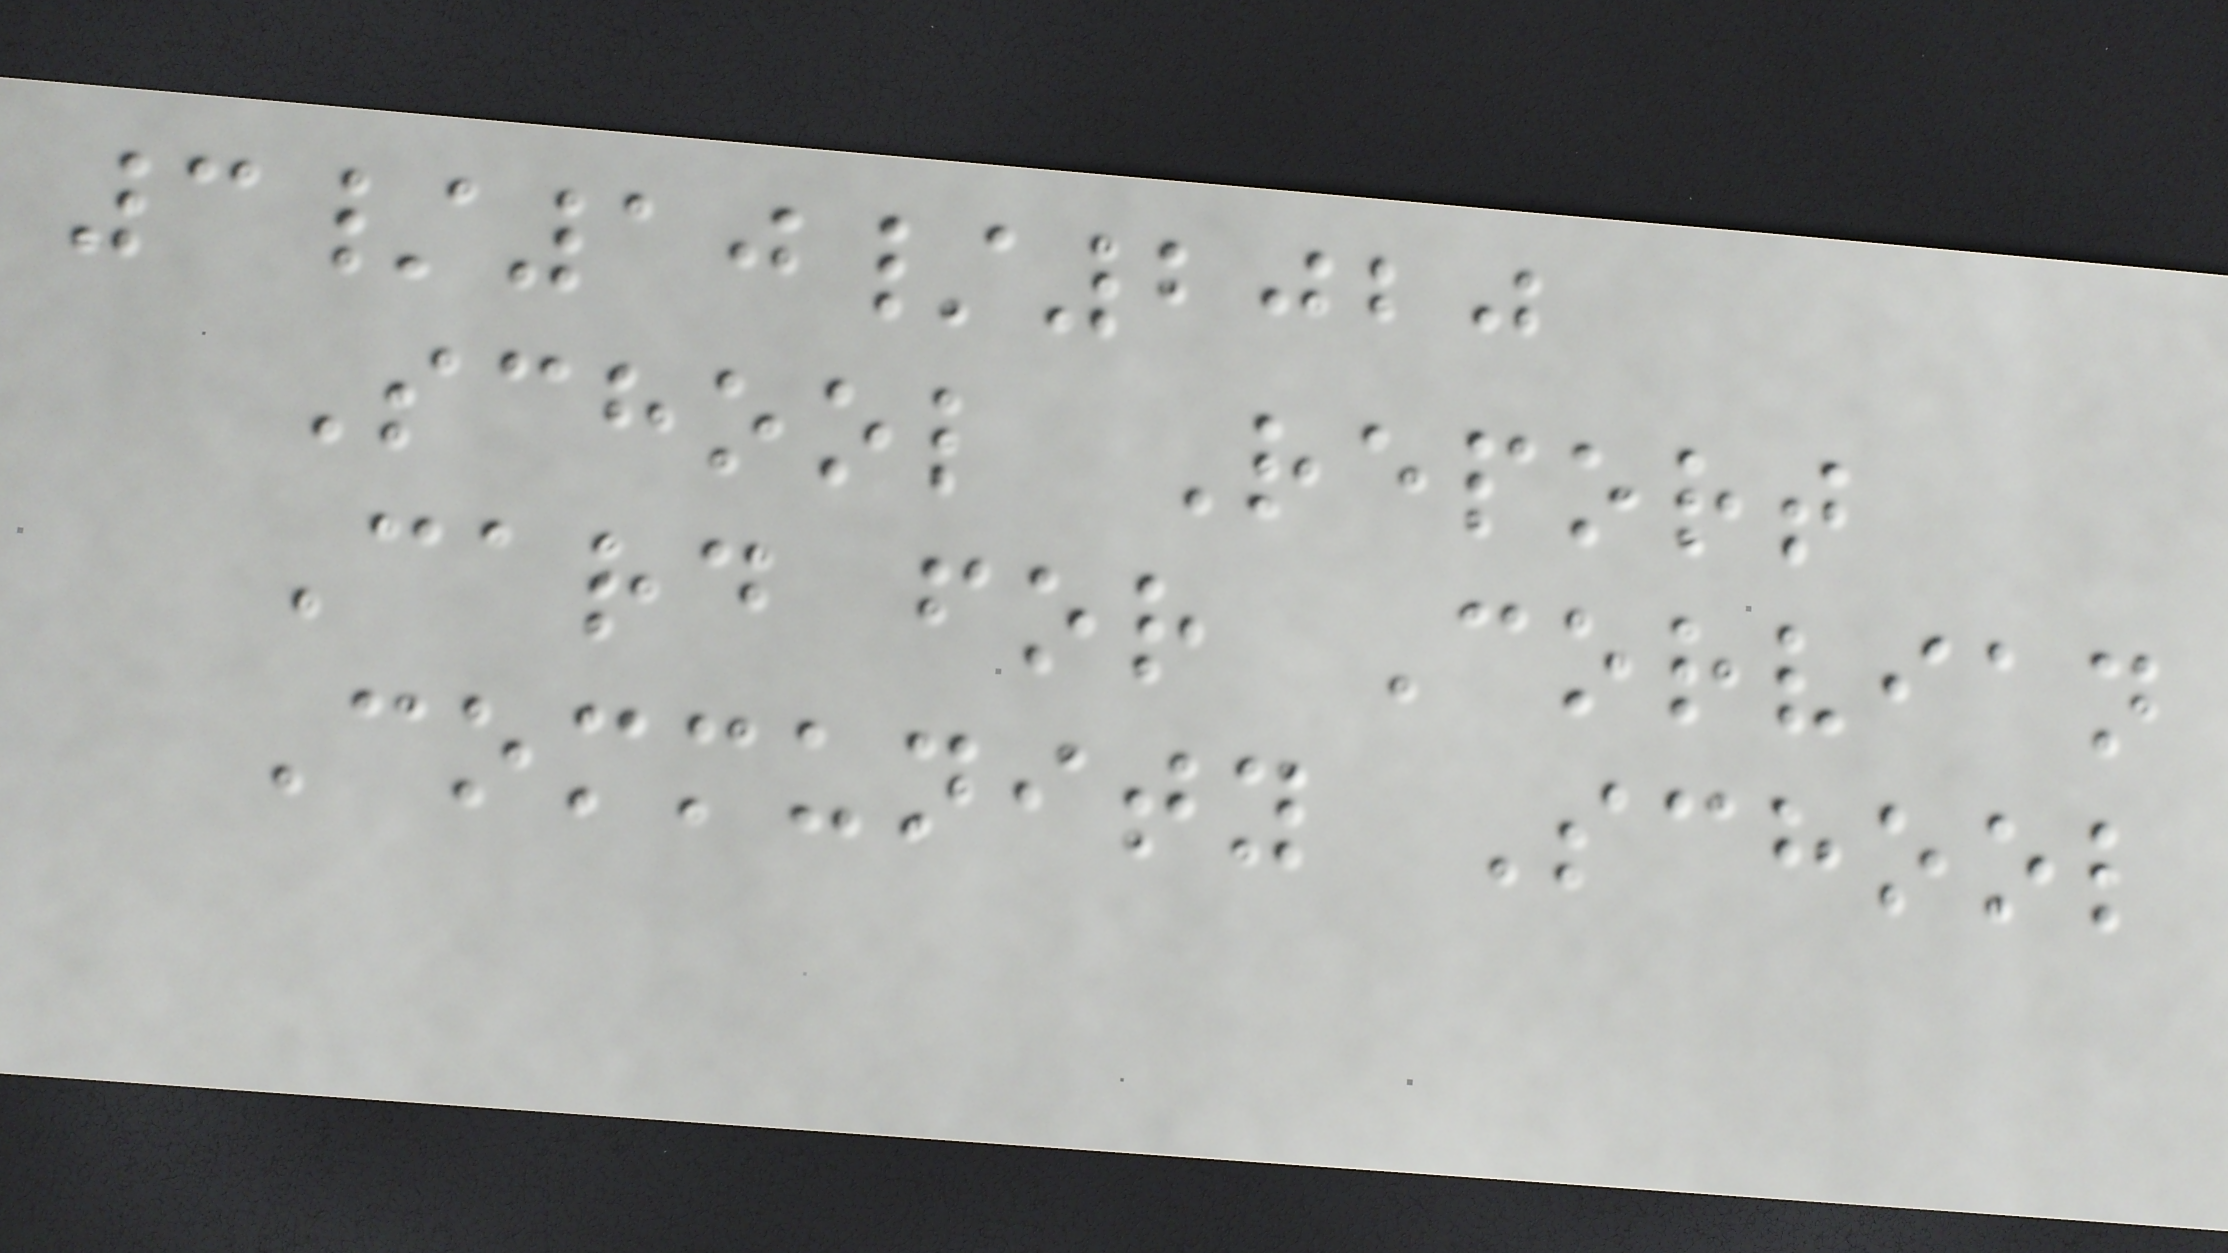3/10/2020
School Report
Card for Corvian
Community School
